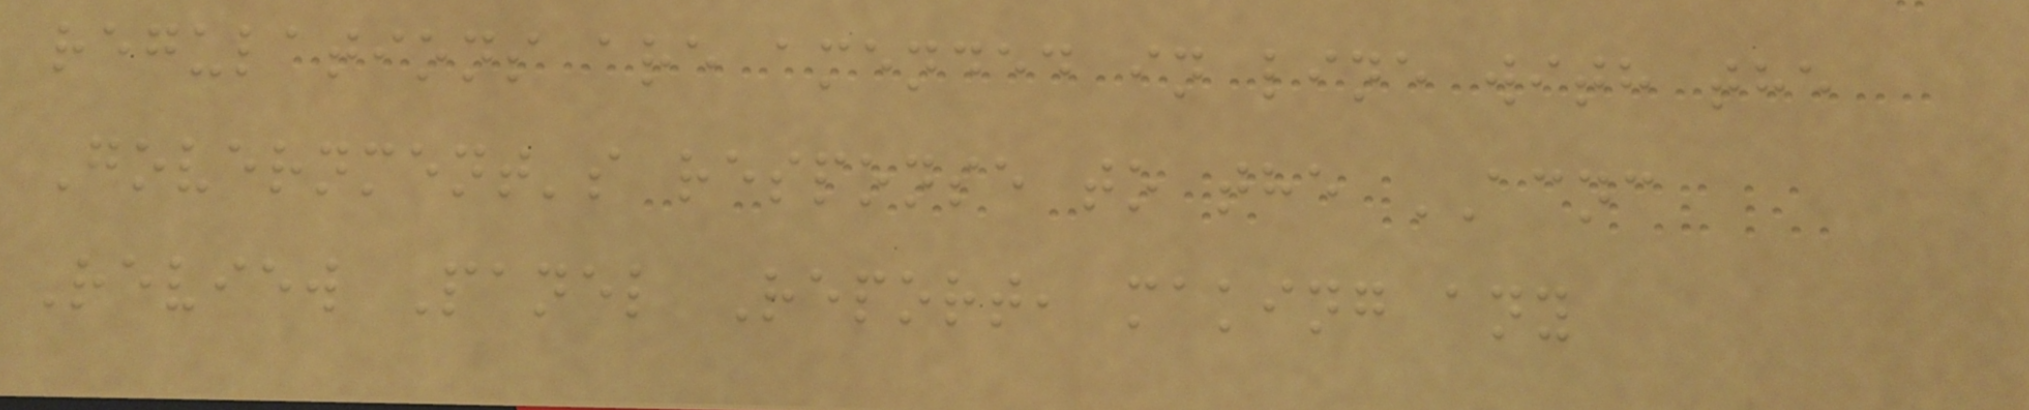regulations are amended in line with the
Government's response to the ACNC
Review Panel Report, making any
